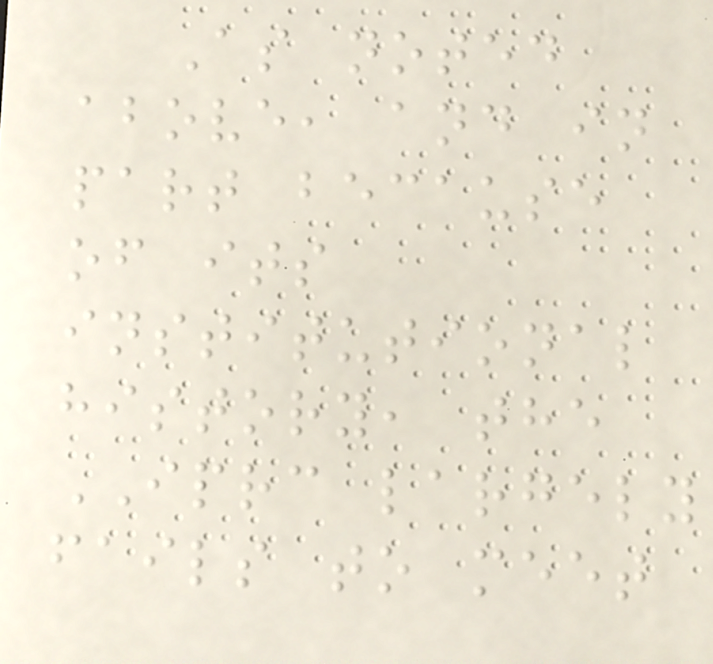As noted
above, and in
part because
of its
institutional
history, the
IPRC largely
fails to meet
